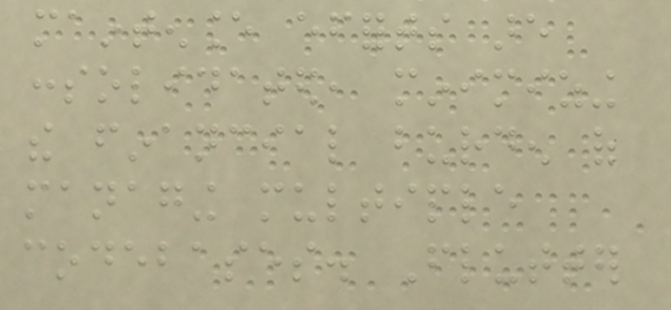maintenance efforts are
consolidated, minimizing
the financial burden of
managing multiple
codebases. Flutter
